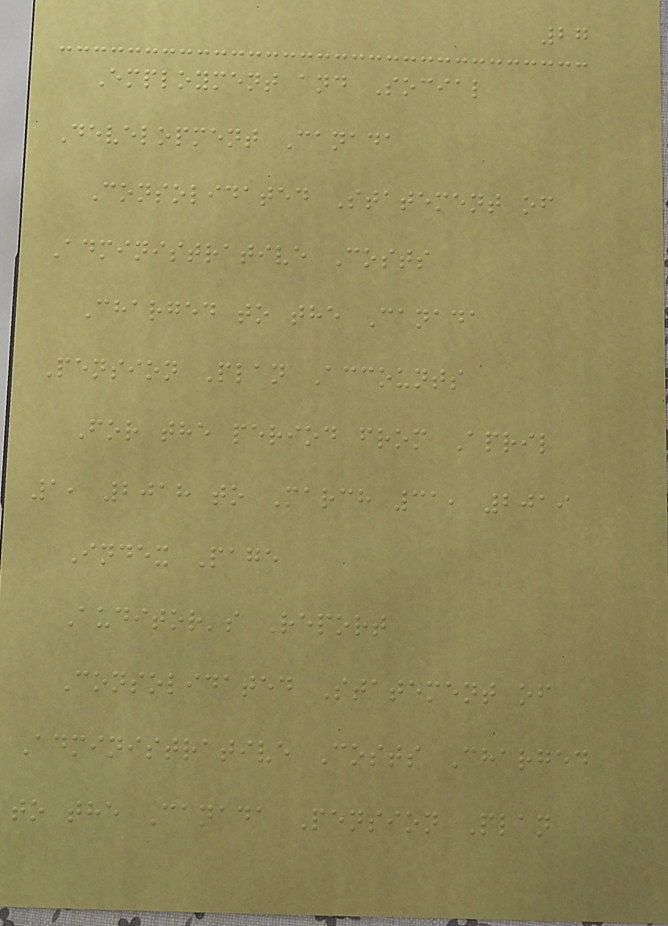27
Employment and Social
Development Canada
Consolidated Statement of
Administrative Costs
Charged to the Canada
Pension Plan Accounts
For the period from April
1, 2018 to March 31, 2019
Index Page
Auditor's Report
Consolidated Statement of
Administrative Costs Charged
to the Canada Pension Plan
